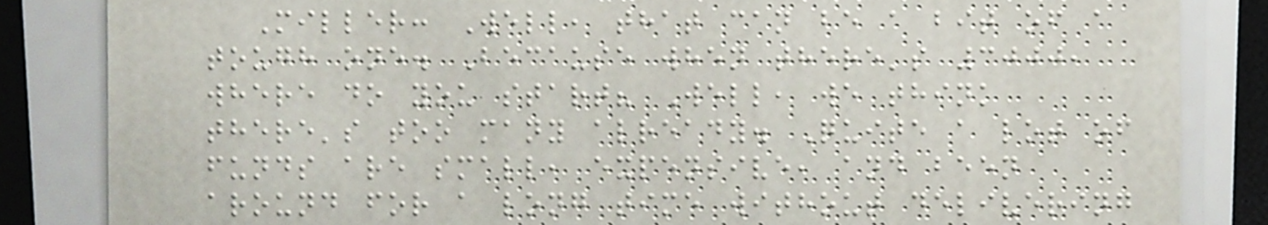Miller: Well, that can be a bit of a
tough one. Because when there's 3000,
where do you start? Well, we think
there's too many already. Quite a lot of
funds are small, expensive, and been
around for a long time without delivering
